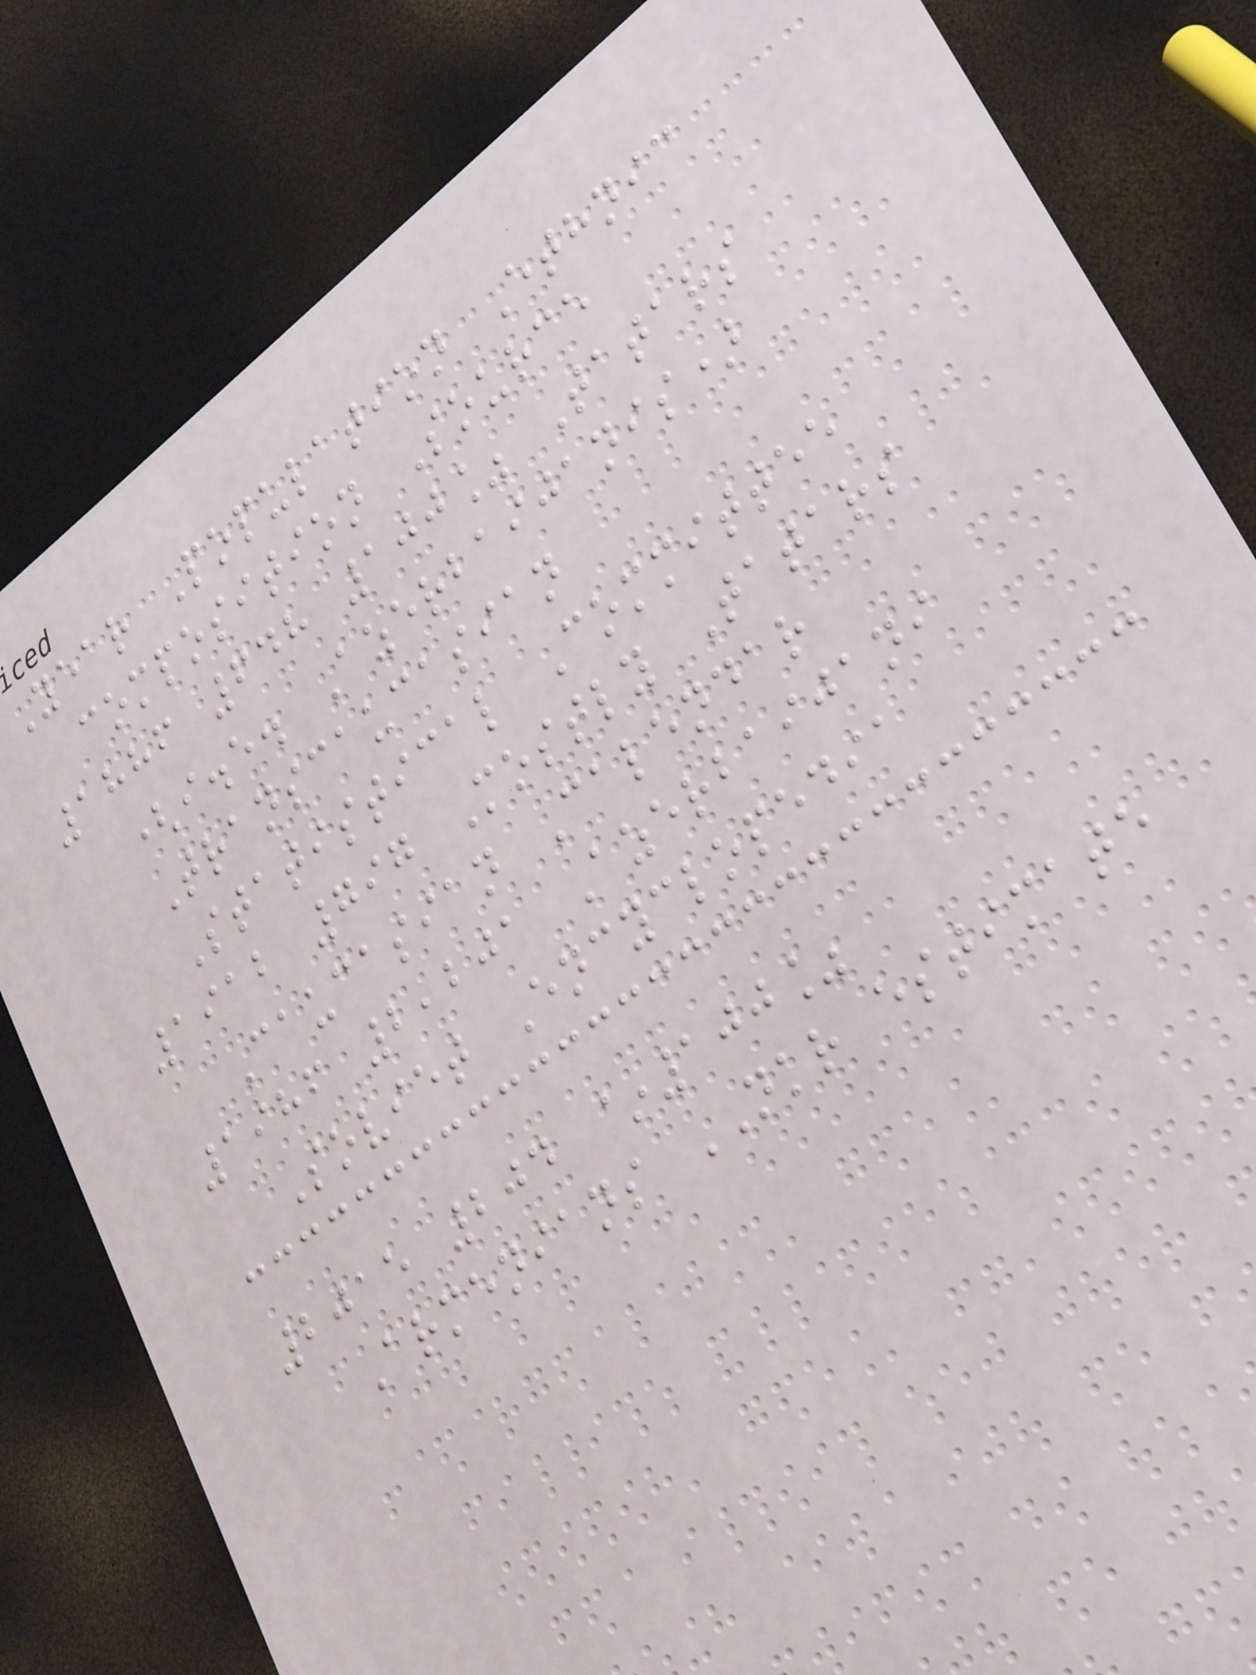Year Population Ethnic
composition Source
1886 648 100% Tatars
(i.e. Azerbaijanis)
Transcaucasian
Statistical Committee
1912 797 Mostly Tatars
Caucasian Calendar
1986 2,201 Azerbaijani
Soviet Encyclopedia
2015 204 ~100%
Armenians NKR estimate
